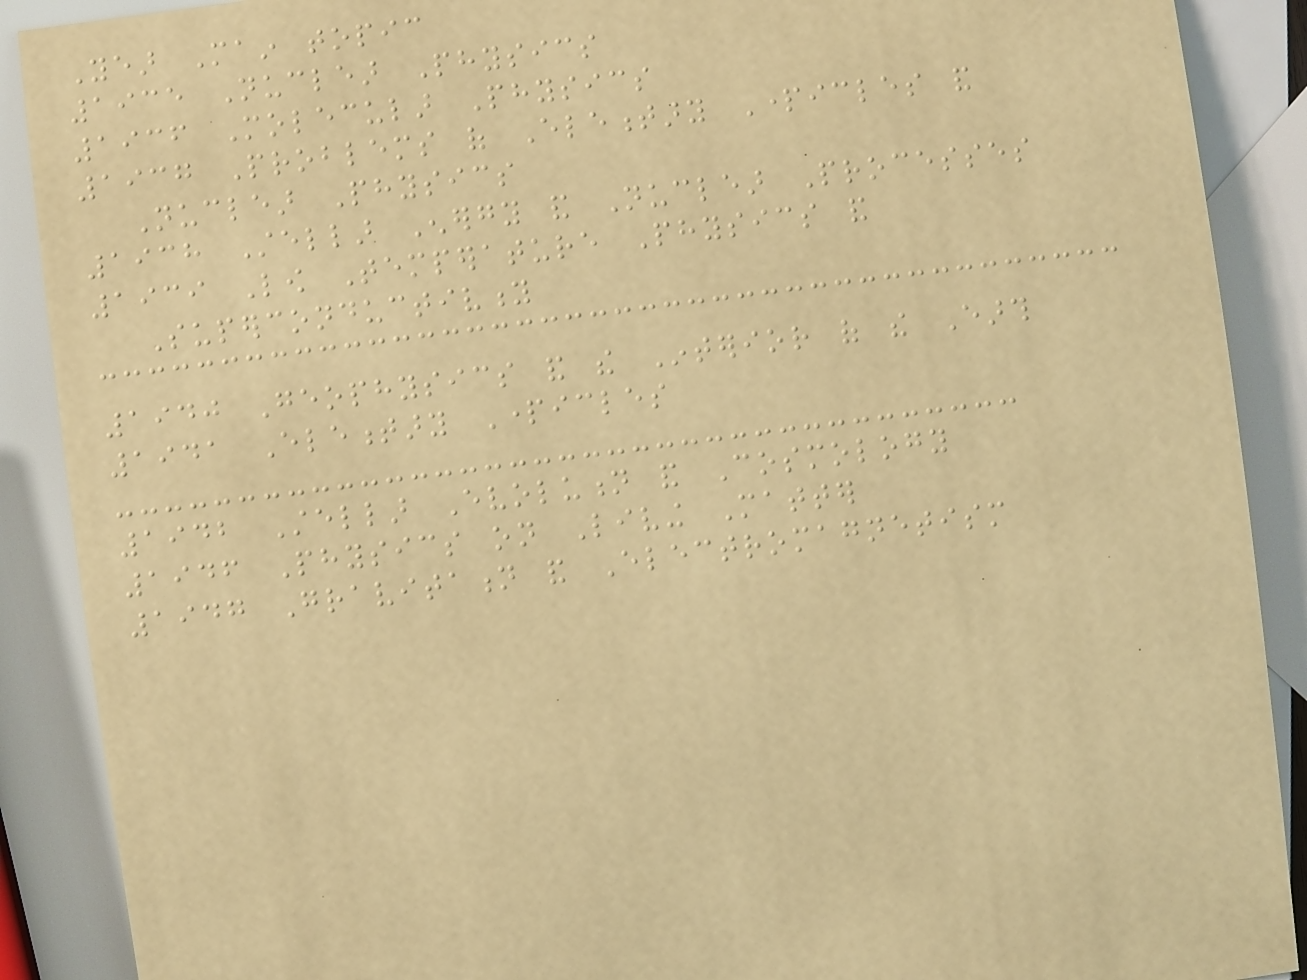Year Main topic
1935 Nuclear Physics
1936 Molecular Physics
1937 Problems of Elementary Particles and
Nuclear Physics
1938 Stellar Energy and Nuclear Processes
1939 Low Temperature Physics and
Superconductivity
1940 Geophysics and the Interior of the Earth
1941 Elementary Particles
1942 Stellar Evolution and Cosmology
1946 Physics on Living Matter
1947 Gravitation and Electromagnetism
